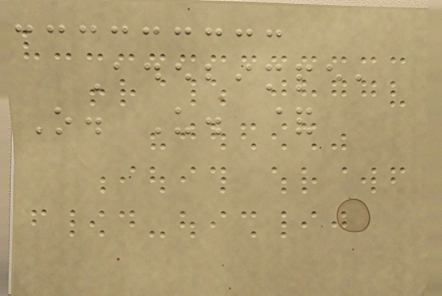Adebimpe,
O. U. &
